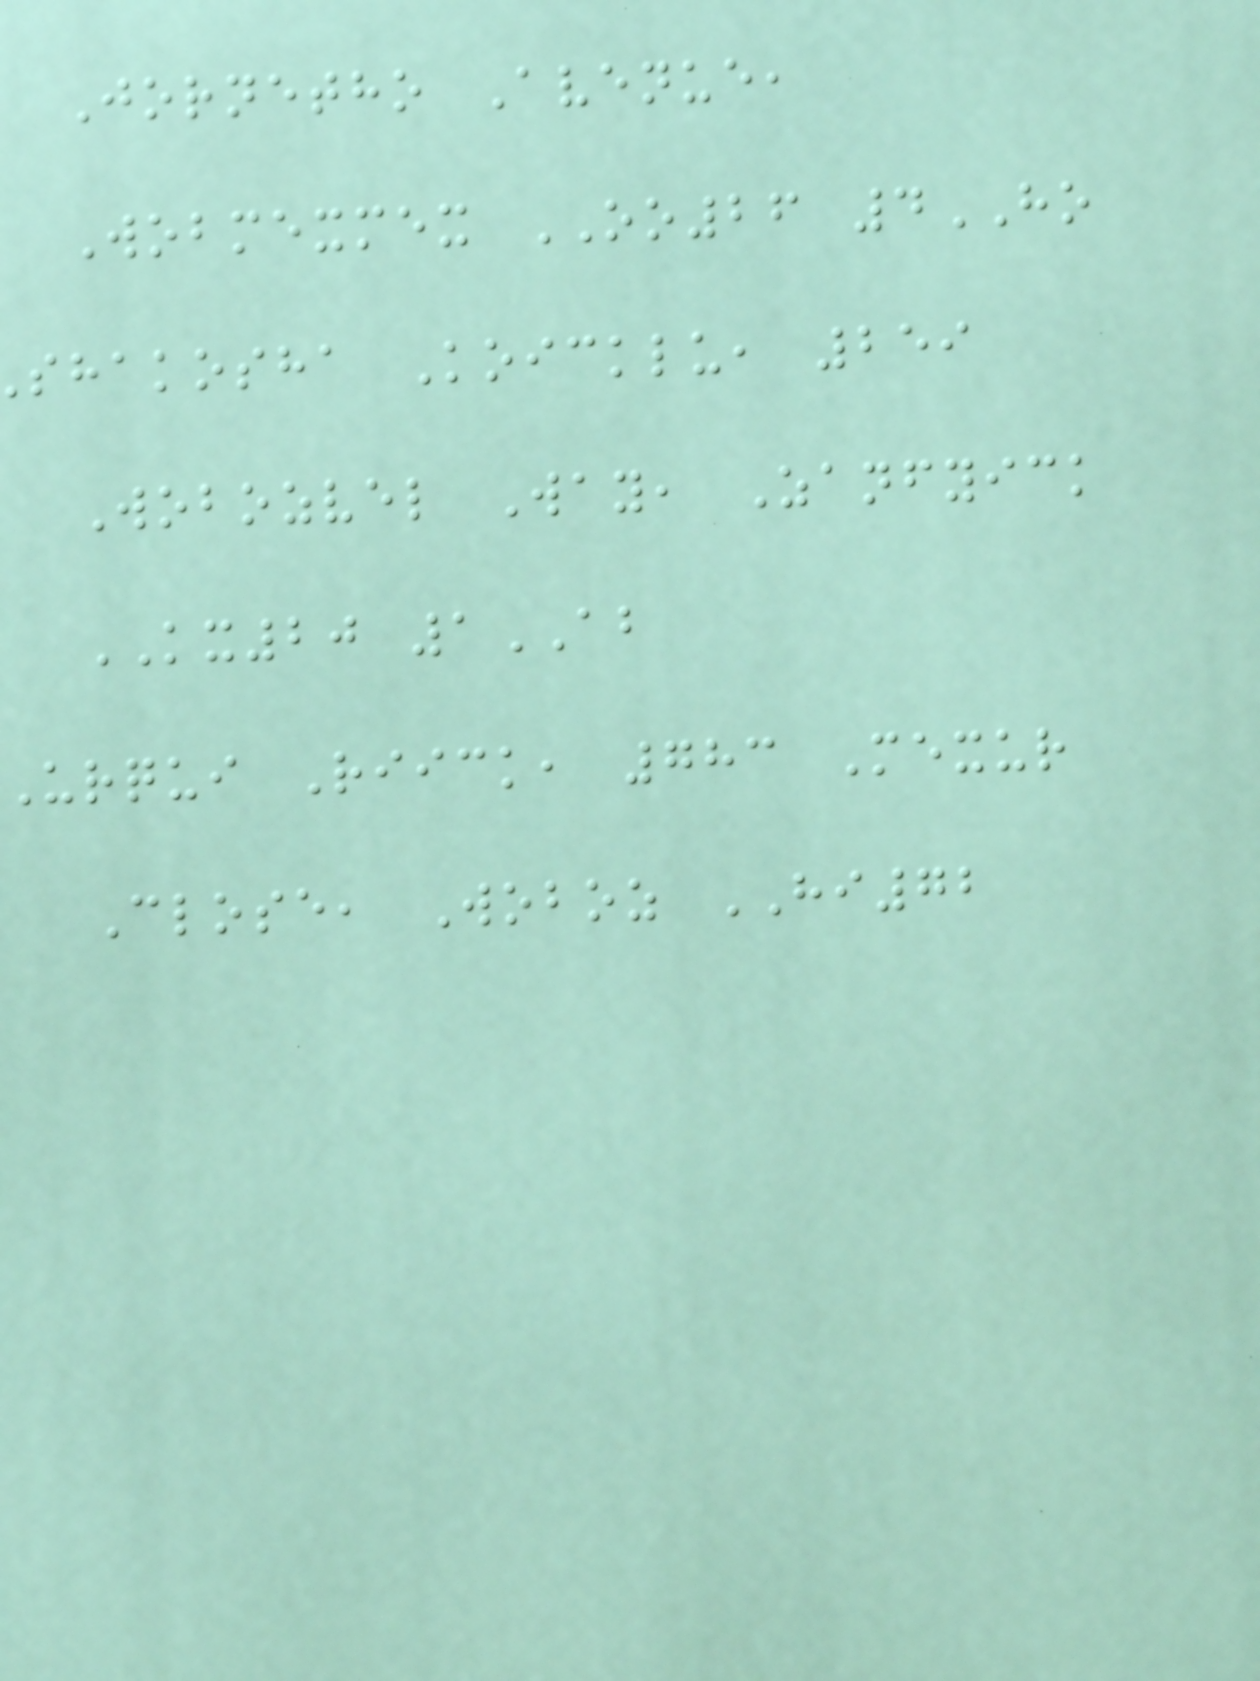Jornetho Avenue,
Wobmexmex OO26 4HO
shakosha Koicklu, 259
Wobozvel Way, Zanfyick
KX20 1AB
Urqui Riick, 783 Mexur
Close, Woboz HI72
